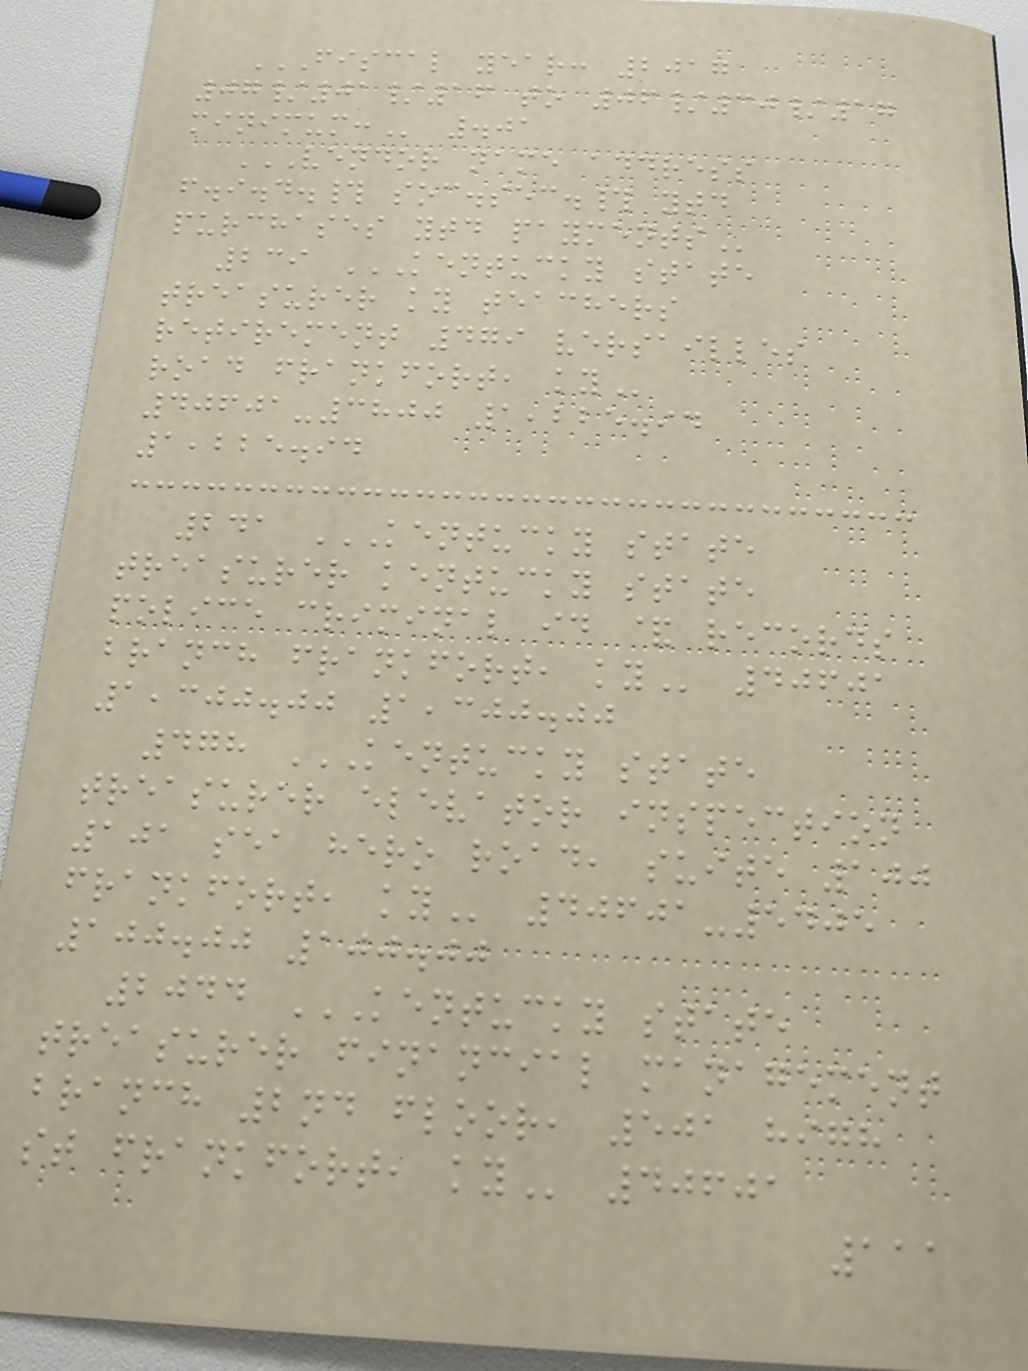FISCAL YEAR: 2017
07/01/16 TO 06/30/17
MINIMUM: .01
VENDOR NAME ADDRESS
F.I.D.# SOC.SEC.# YTD
PURCHASES YTD PAYMENTS
239 KENTUCKY STATE
TREASURER KY TEACHERS
RETIREMENT 479 VERSAILLES
ROAD FRANKFORT, KY
40601-3800 1,225.94
1,225.94
241 KENTUCKY STATE
TREASURER KENTUCKY STATE
POLICE CRIMINAL ID & RECORDS
BRANCH FRANKFORT, KY 40601
1,300.00 1,300.00
478 KENTUCKY STATE
TREASURER ELEVATOR INSPECTION
101 SEA HERO ROAD, SUITE 100
FRANKFORT, KY 40601-5405
100.00 100.00
2044 KENTUCKY STATE
TREASURER FINANCIAL MANAGEMENT
BRANCH 2ND FLOOR, 501 HIGH
ST FRANKFORT, KY 40601
111
